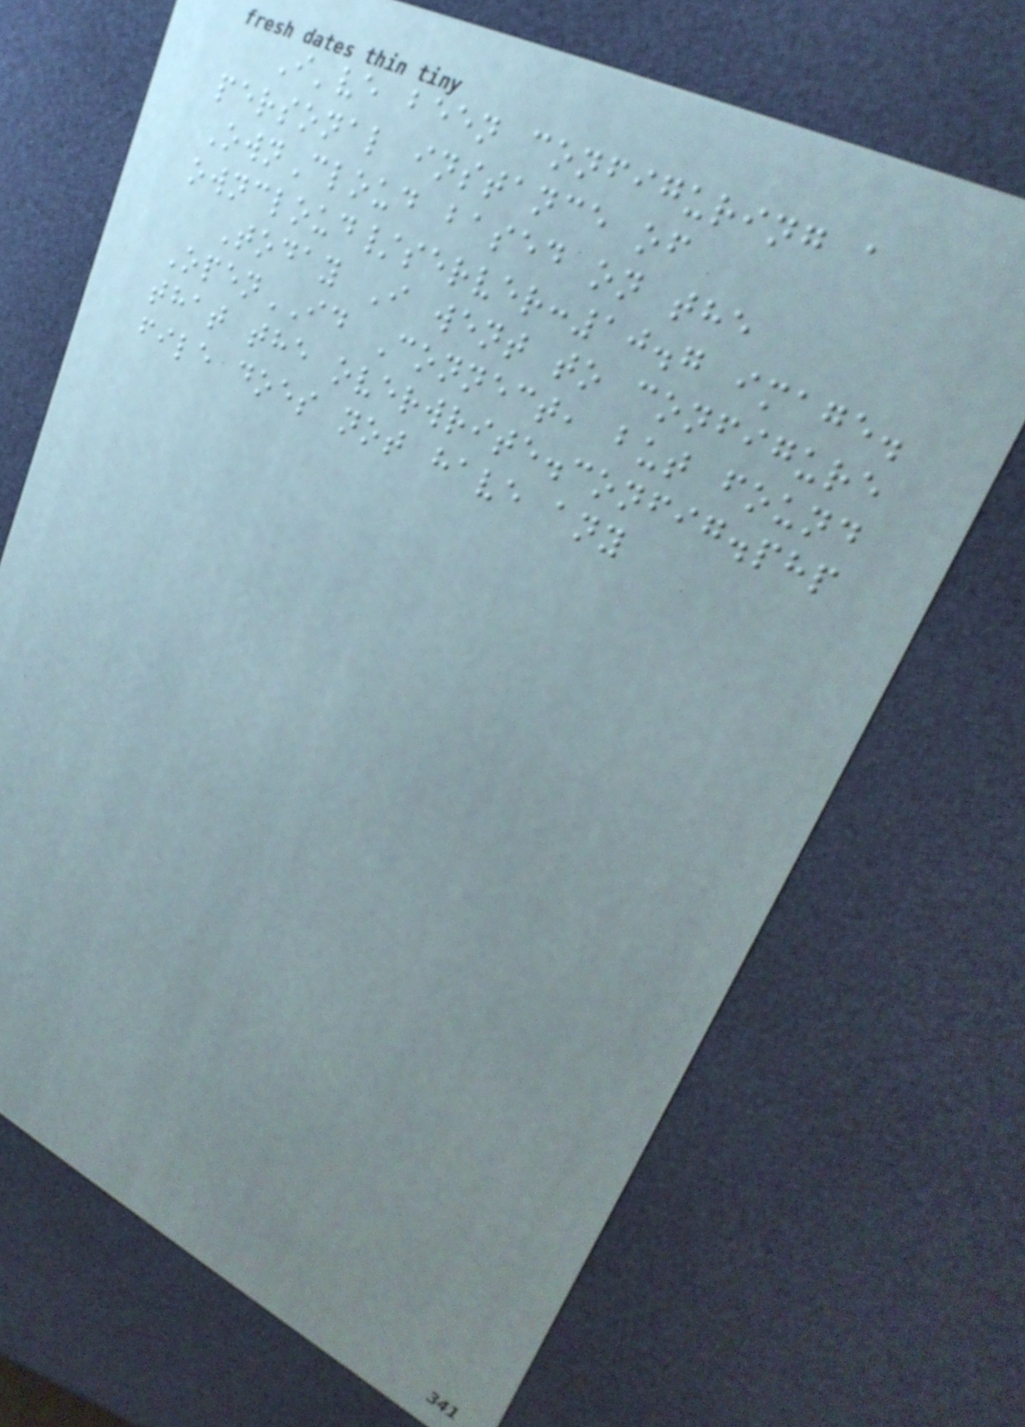I've been configuring a
personal instance of
OwnCloud based on the
owncloud/server:10.7 image.
Today I went to configure
OpenID Connect, but found
that the overwrite.config.php
file does not have any
